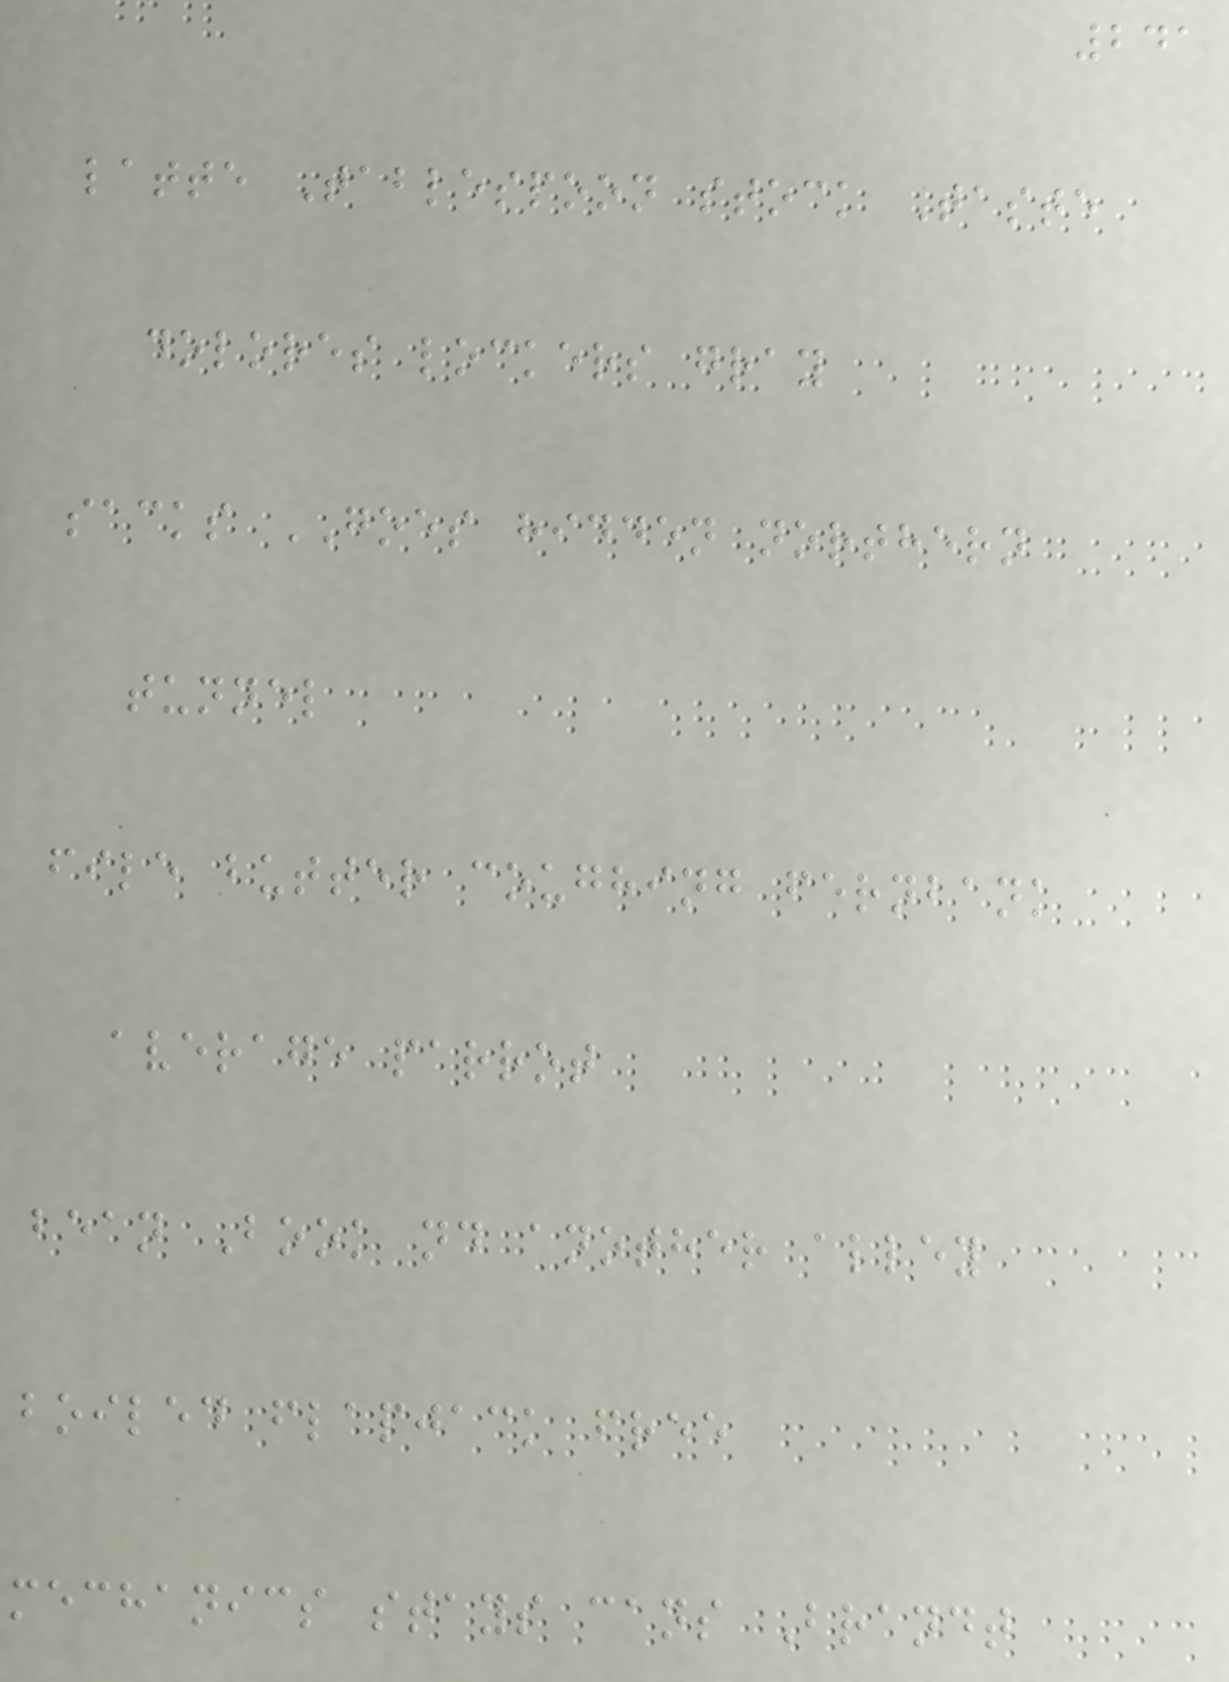241
latte Tablespoon stock Taste
dolores lockers gray
sacks GOES hidden northern
tunnel
file butter coughing fernbank
average parrot
bean Book nd another alley
boiled flapjack free
mechanics stays cans Brandt
